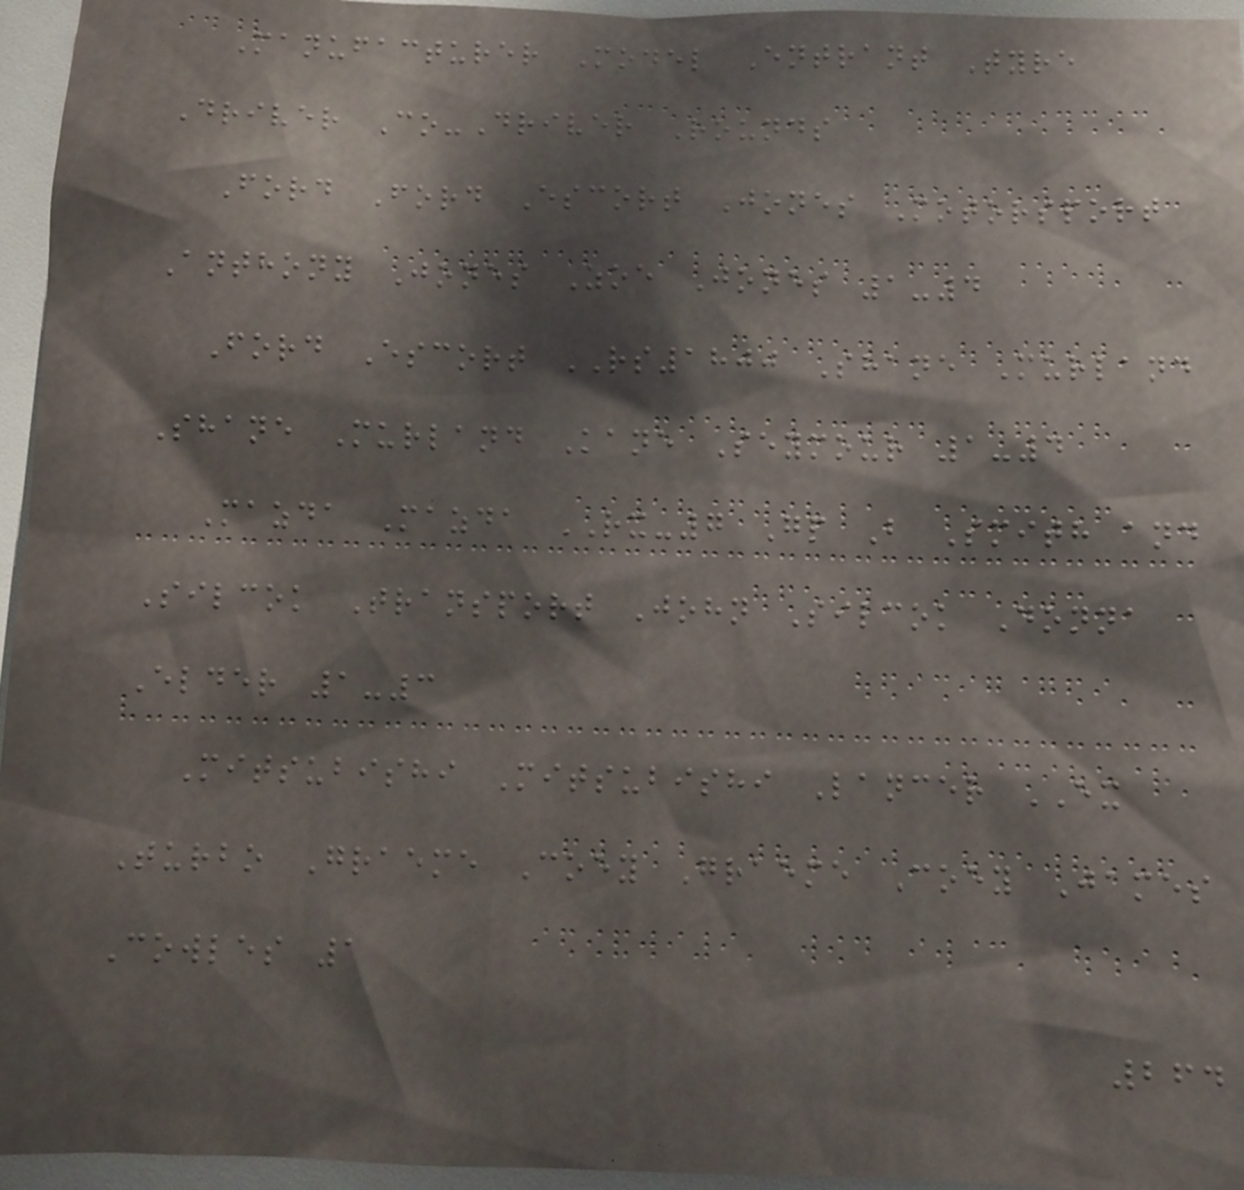Manufacturer Model Entrant Tyre
Driver Co-Driver Rounds
Ford Ford Escort Jones Motorsport
Anthony Jones Zoe Jones 1-4
Ford Escort RS1800 Shane Murland
Shane Murland Kane Seymour 1-4
Mazda Mazda RX-7 Gp B Smith and
Silcok Transport John Silcok Donna
Elder 1-3
Mitsubishi Mitsubishi Lancer EX
Turbo Graeme Coey Graeme Coey James
Cowles 1
264
